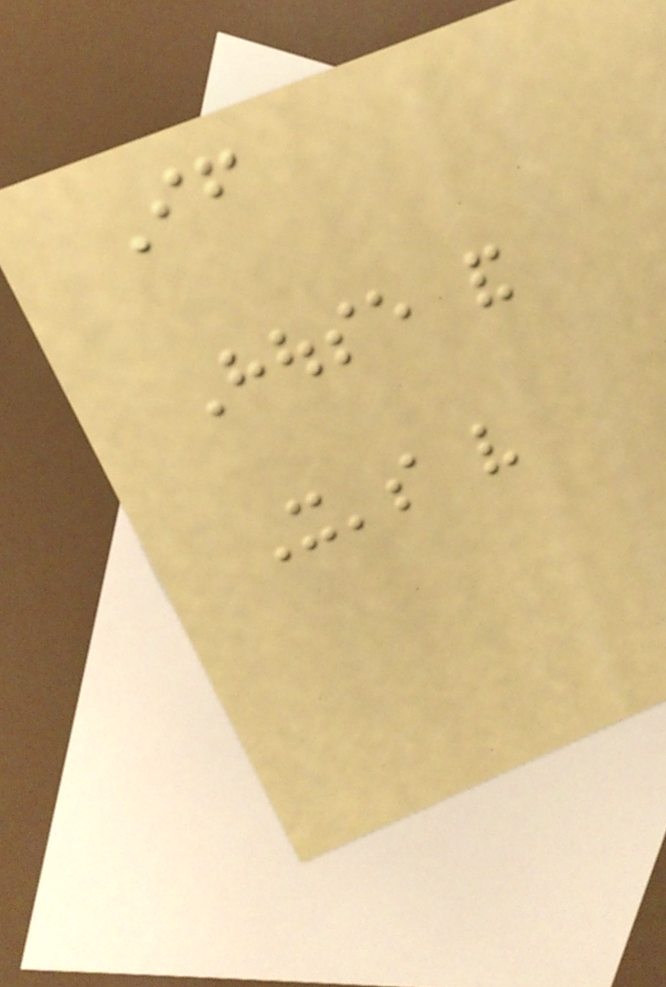If
House and
It's very
